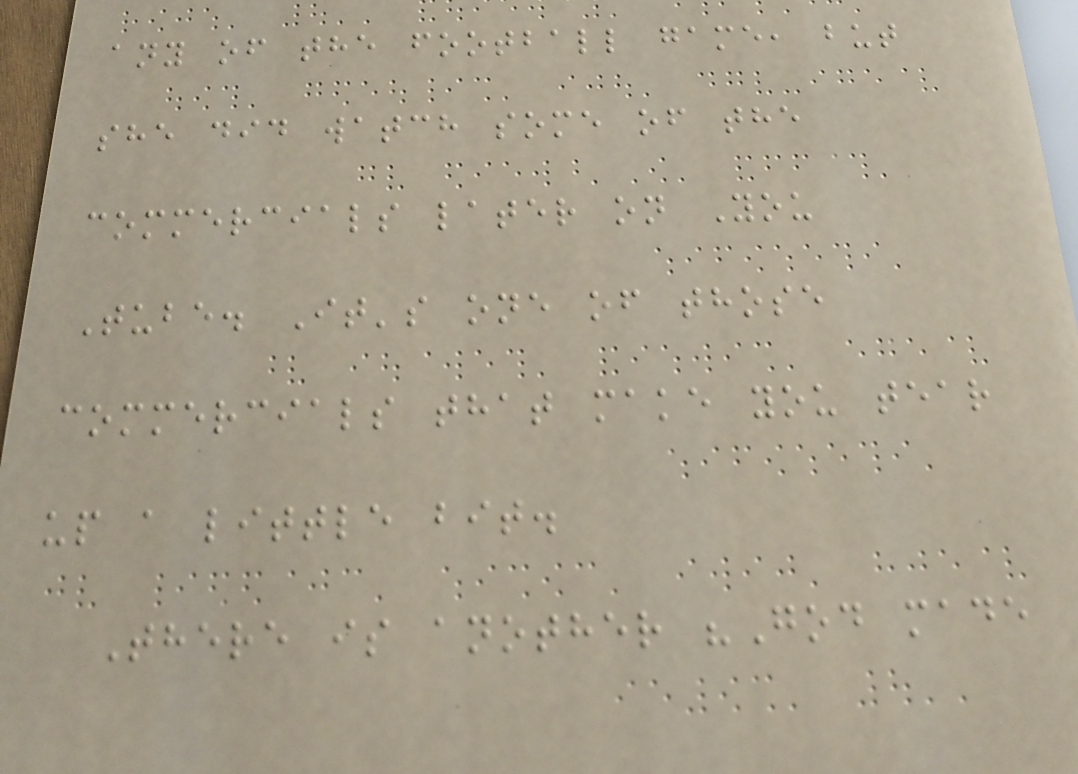any of the football game, but
she did watch some of the
commercials later on You
Tube. It's one of those
commercials that make you tear
up a little bit.
There is another "God made
